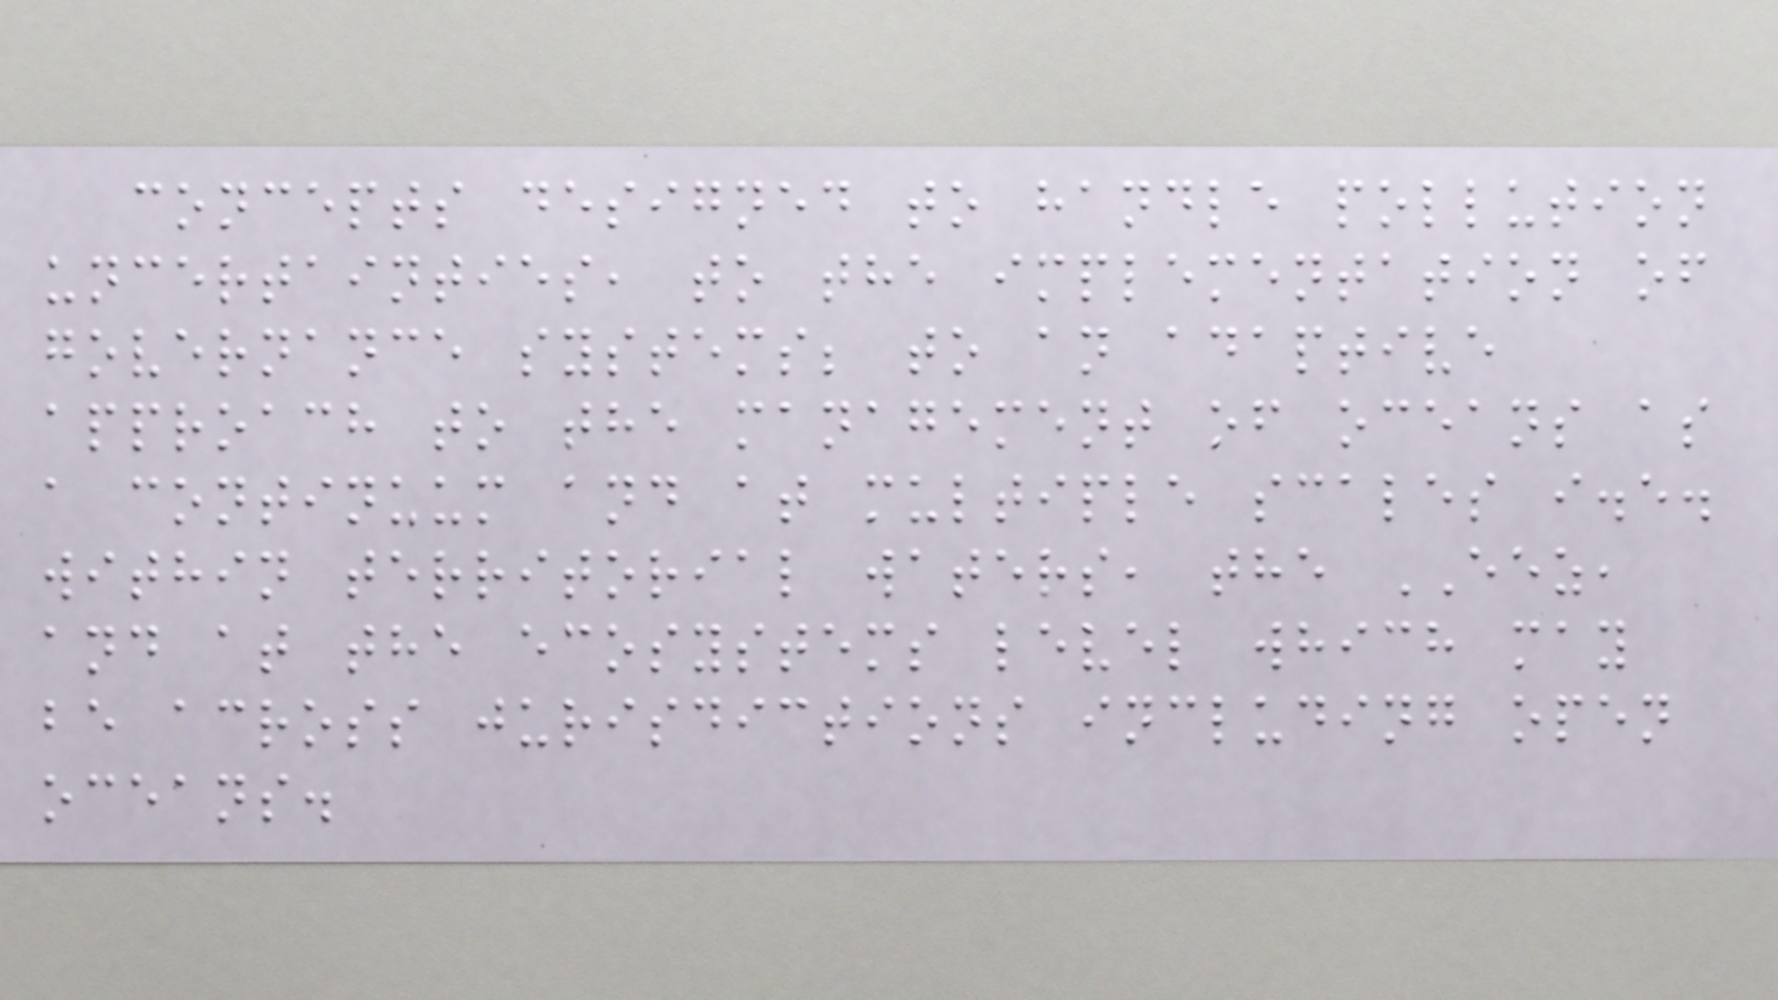concepts designed to handle pollution
uncertainties, to the implementation of
governance systems; to an adaptive
approach to the management of oceans as
a continuum and at multiple scales i.e.
within territorial waters, the EEZ,
and at the ecosystems level which may
be across jurisdictions including open
oceans.
